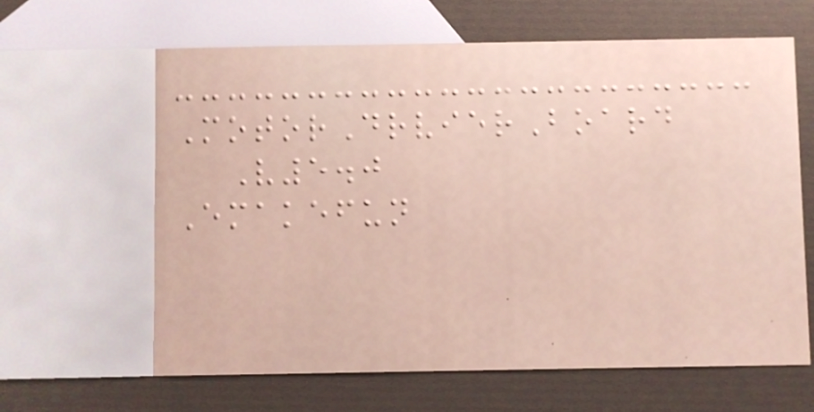MotorDrvierBoard
V5.0
Emakefun
